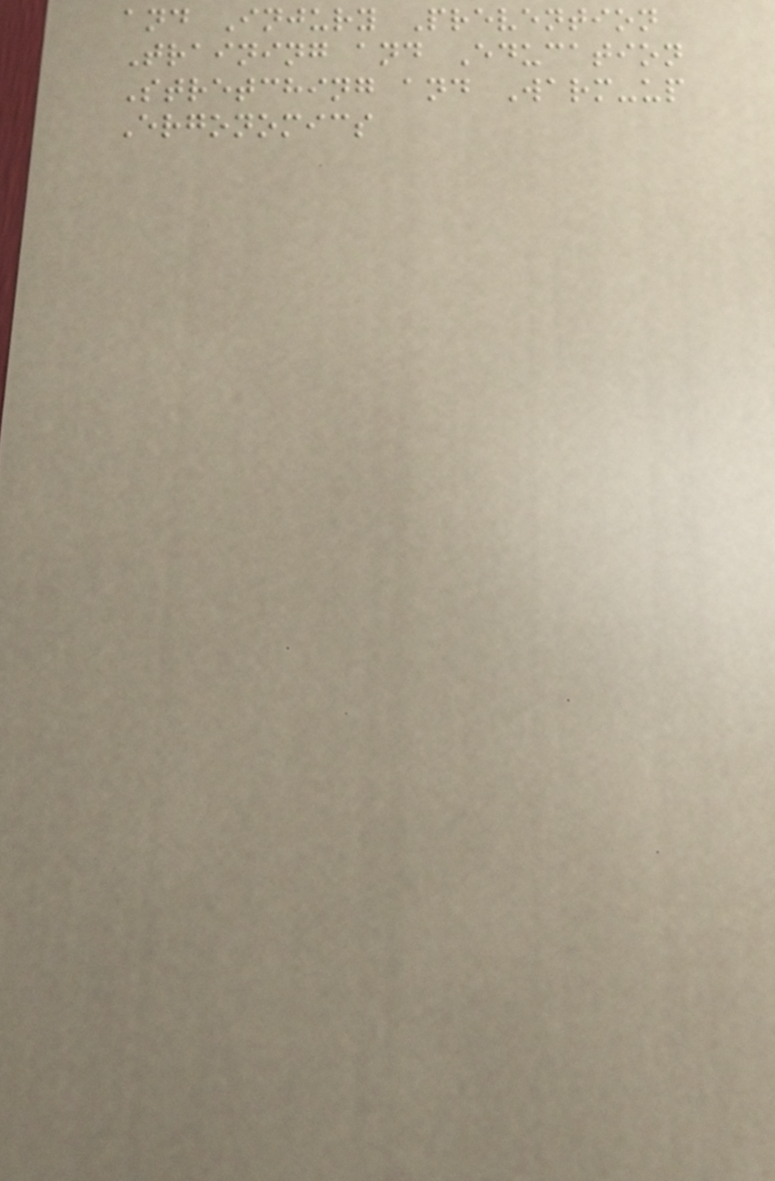and Injury Prevention
Training and Education
Stretching and Warm-up
Ergonomics
